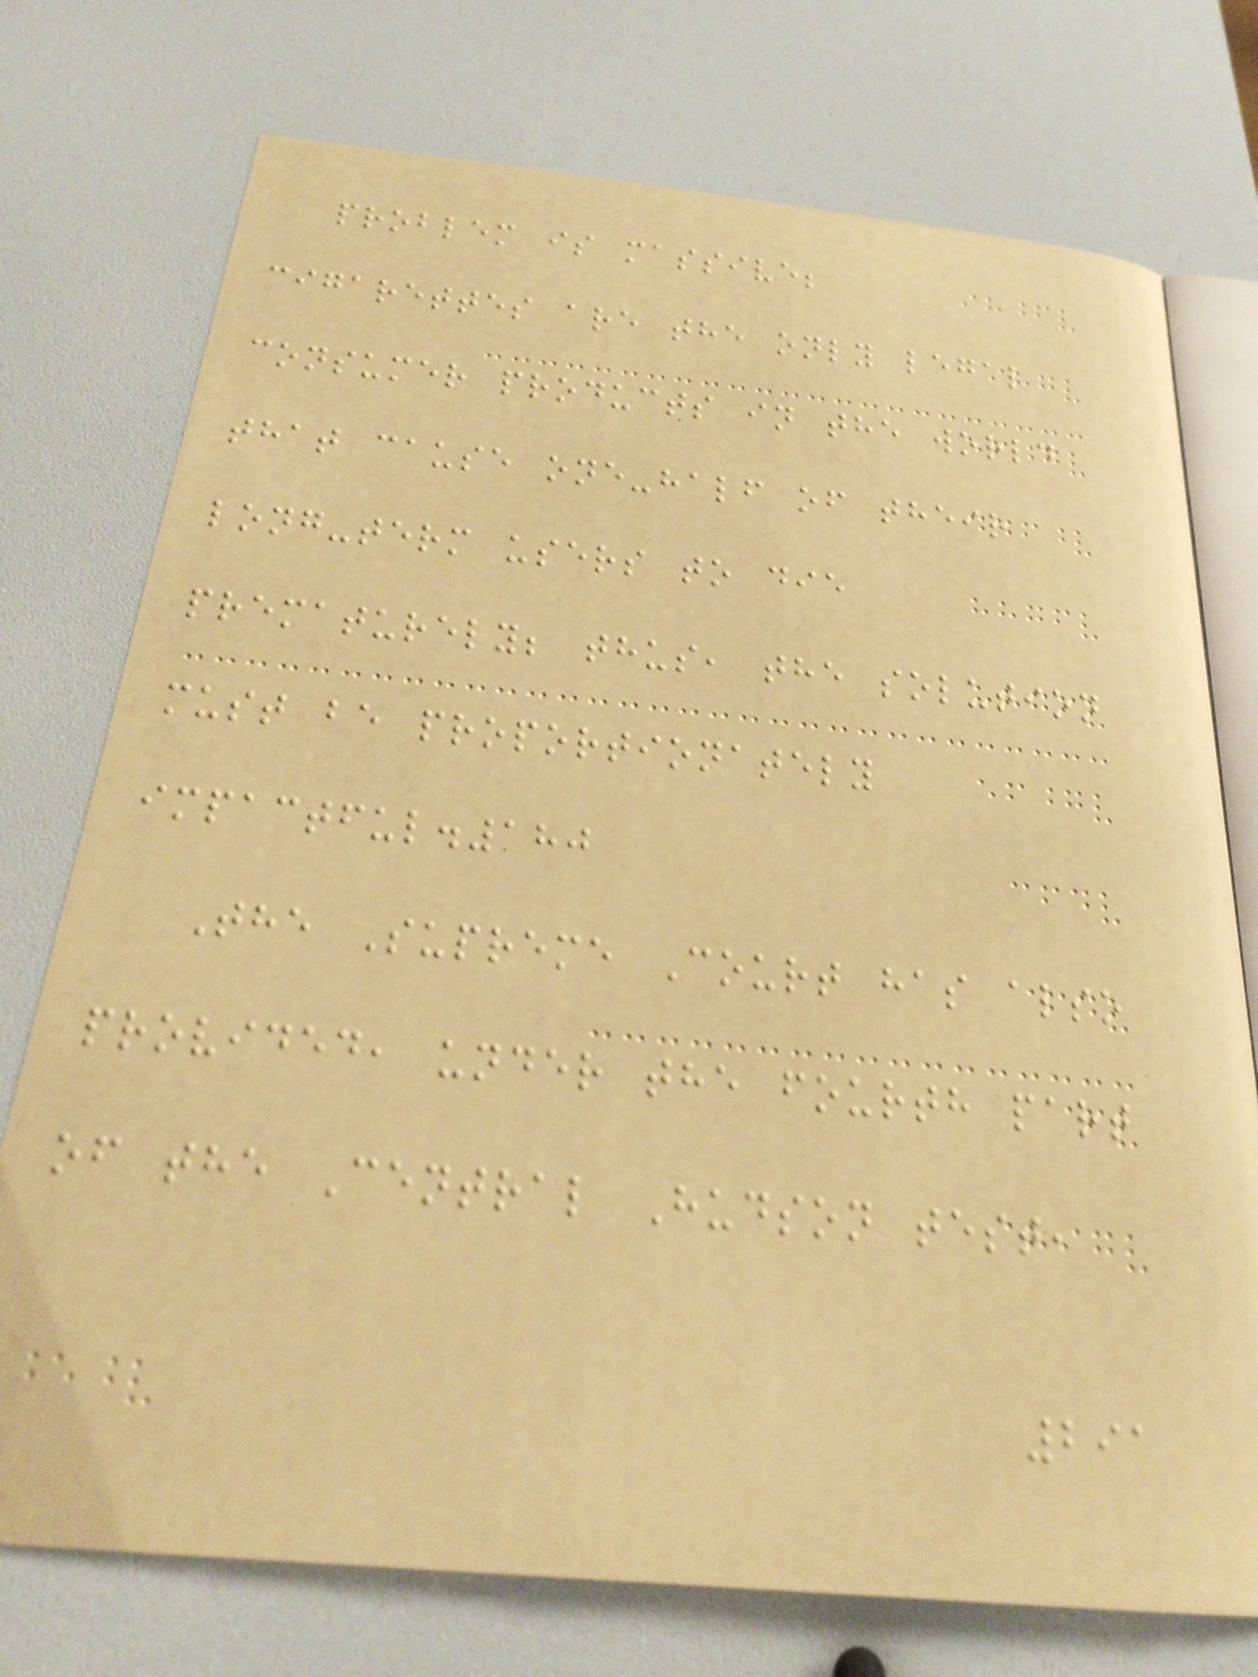problem is massive;
cigarettes are the only legal
consumer products in the world
that cause one-half of their
long-term users to die
prematurely; thus, the solution
must be proportionately
impactful.180
The Supreme Court has also
provided, under the fourth part
of the Central Hudson test,
291
